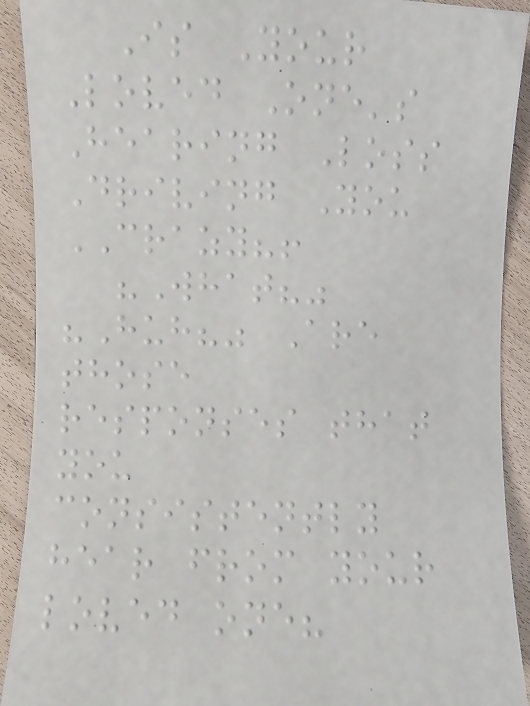Is Your
Loved One's
Hearing Loss
Driving You
CRAZY?!
"What?"
"Huh?" Are
those
responses that
you
consistently
hear from your
loved one?
